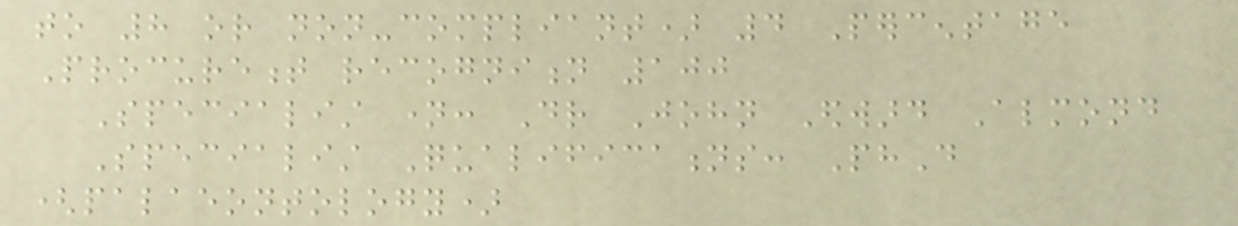to 8 or non-compliant) 4 Percentage
Procurement recognition 100
Specialist name: Dr John Edward Almond
Specialist Qualifications: PhD
(palaeontology)
